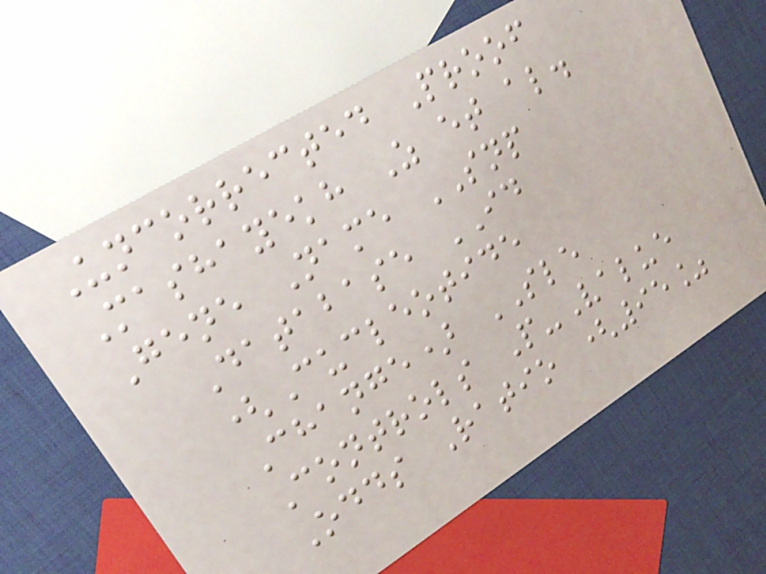Uncorrected Proof
Mashayekh Z et al.
Gene Name SNP
Database ID
(Cucleotide
Change) SLE
Controls P-Value
Odds Ratio (95%
